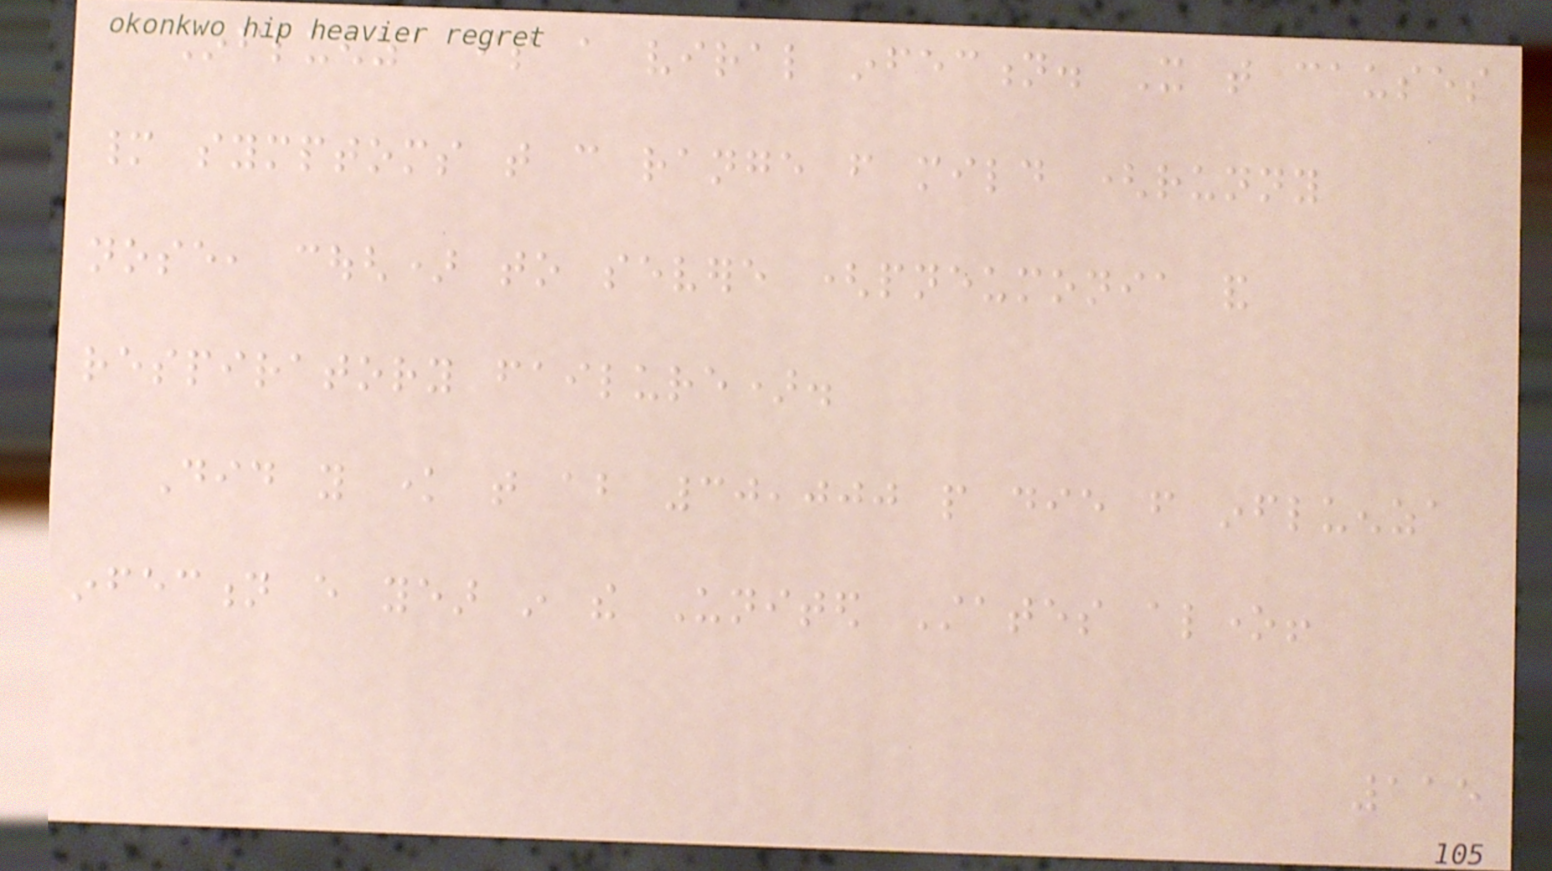Influenza is a viral infection. It that causes
many symptoms that can range from mild (runny
nose, cough) to severe (pneumonia and
respiratory failure).
Did you know that about 30,000 people die from influenza
infection every year in the United States alone!
115
